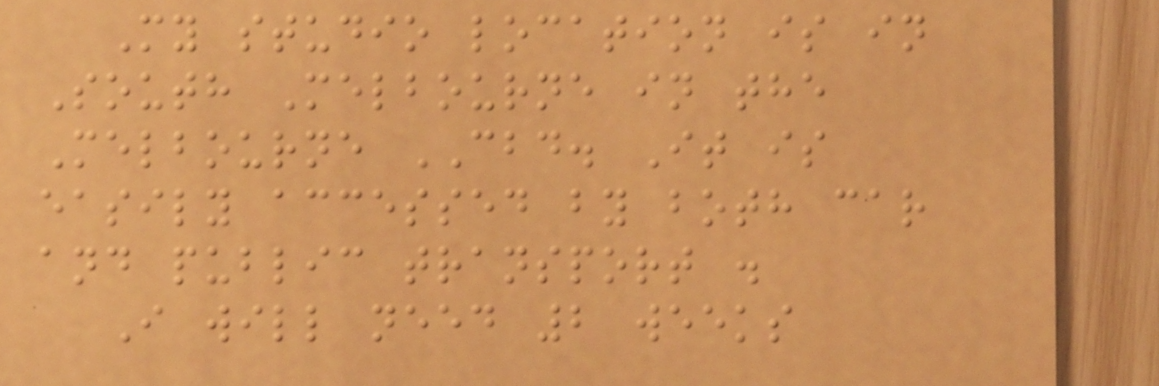My studio location is in
South Melbourne in the
Melbourne CBD. It is
easily accessed by both car
and public transport .
I will need 2 weeks
